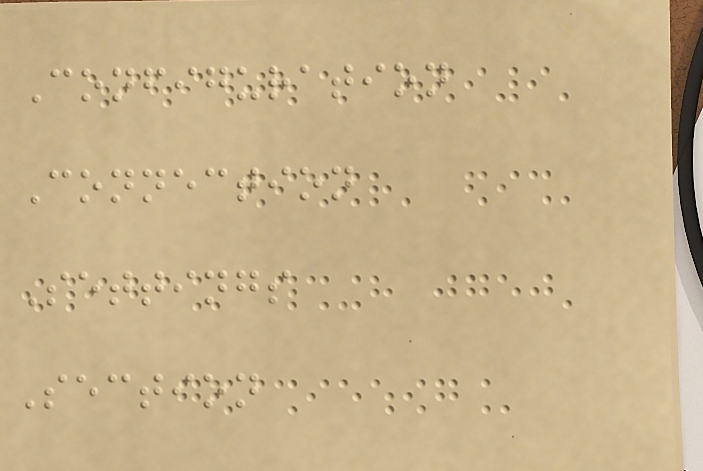Configuration
Connection
Settings
Section
